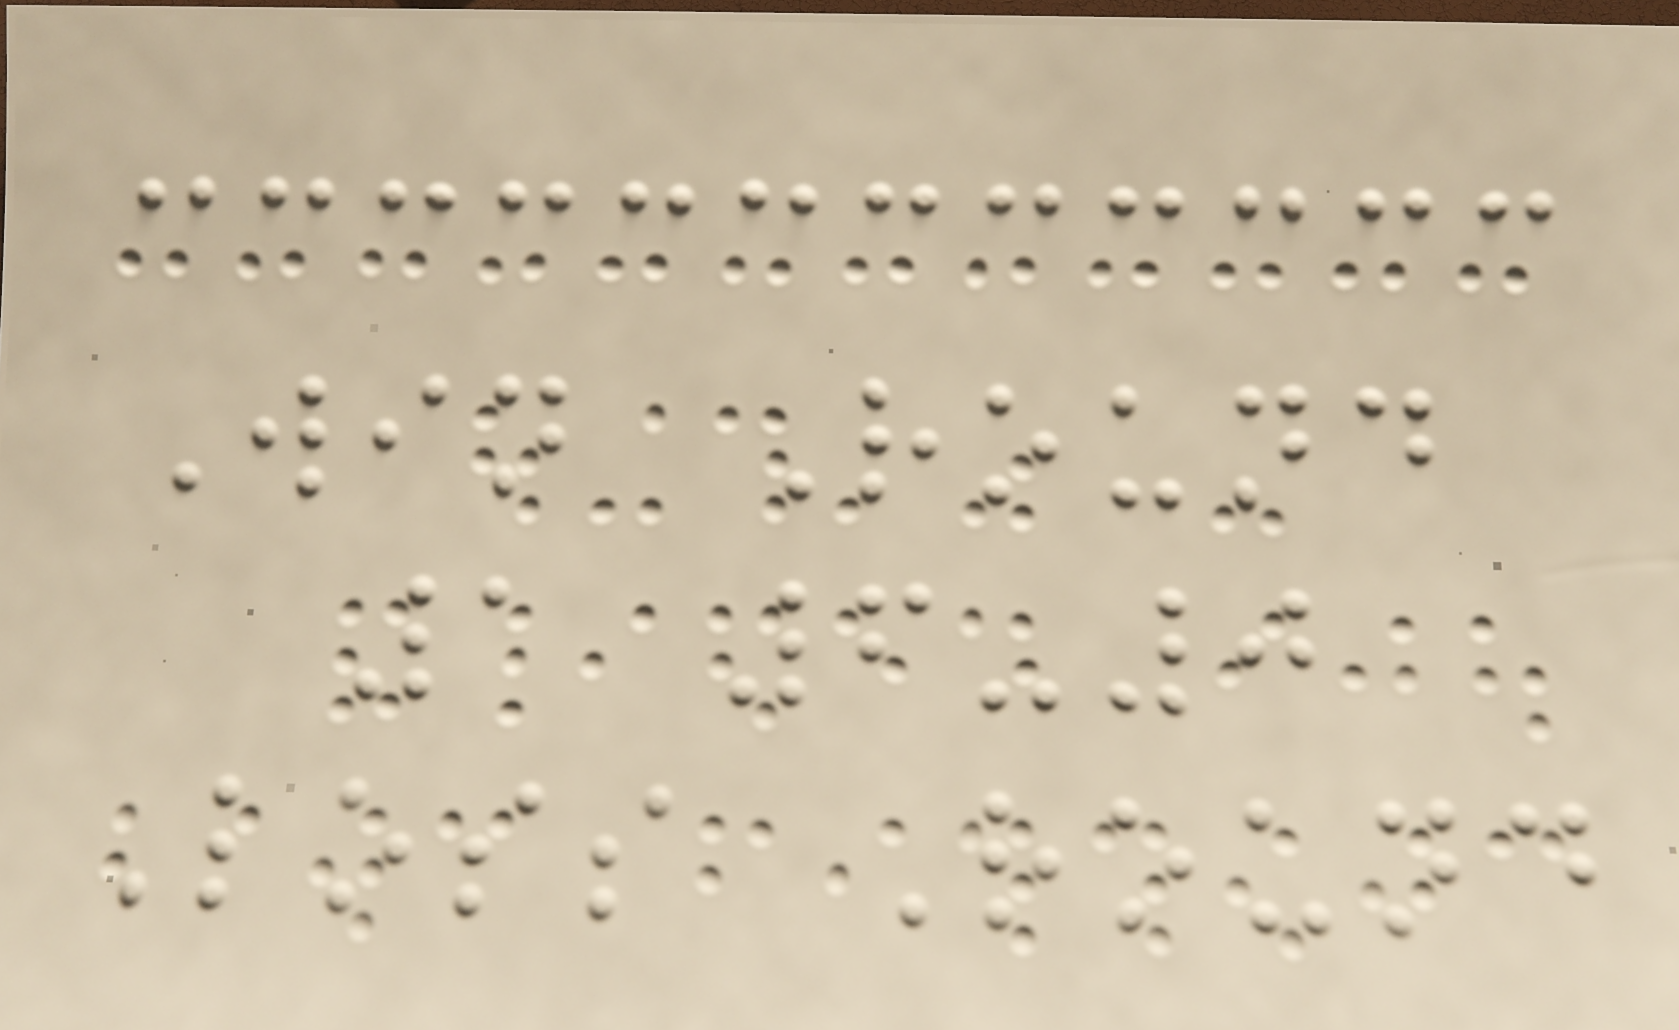Win Round
1 6-0
Loss Round
